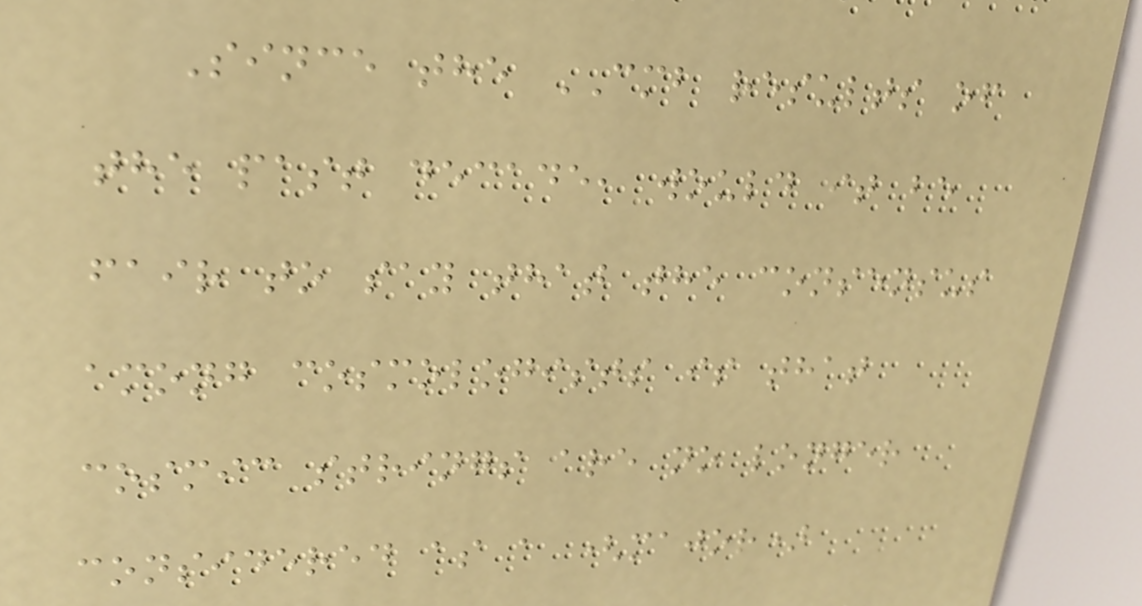Since the CMB results of
the past decade, would it be
fair to say that the consensus
among cosmologists is that
cosmic strings are no longer
considered as a (major)
